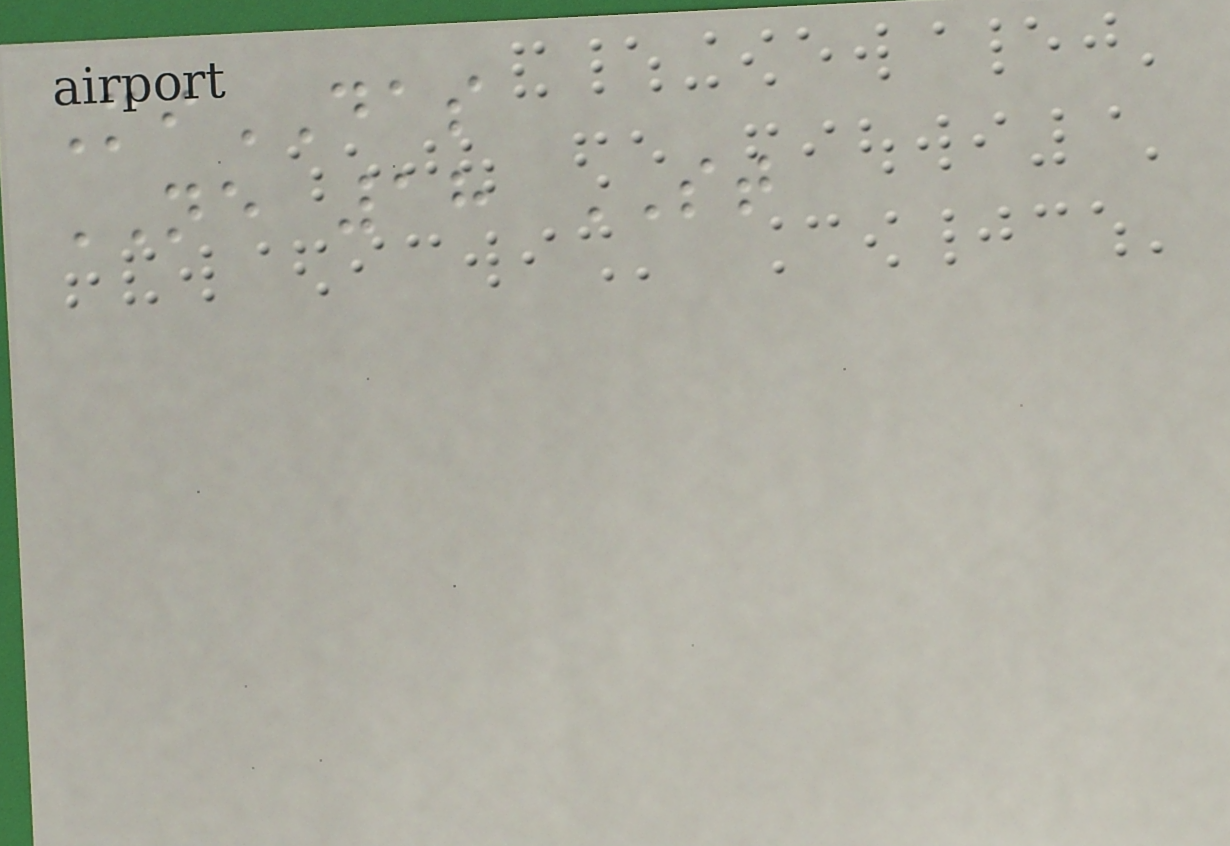MiDAS
NE 18 ST
